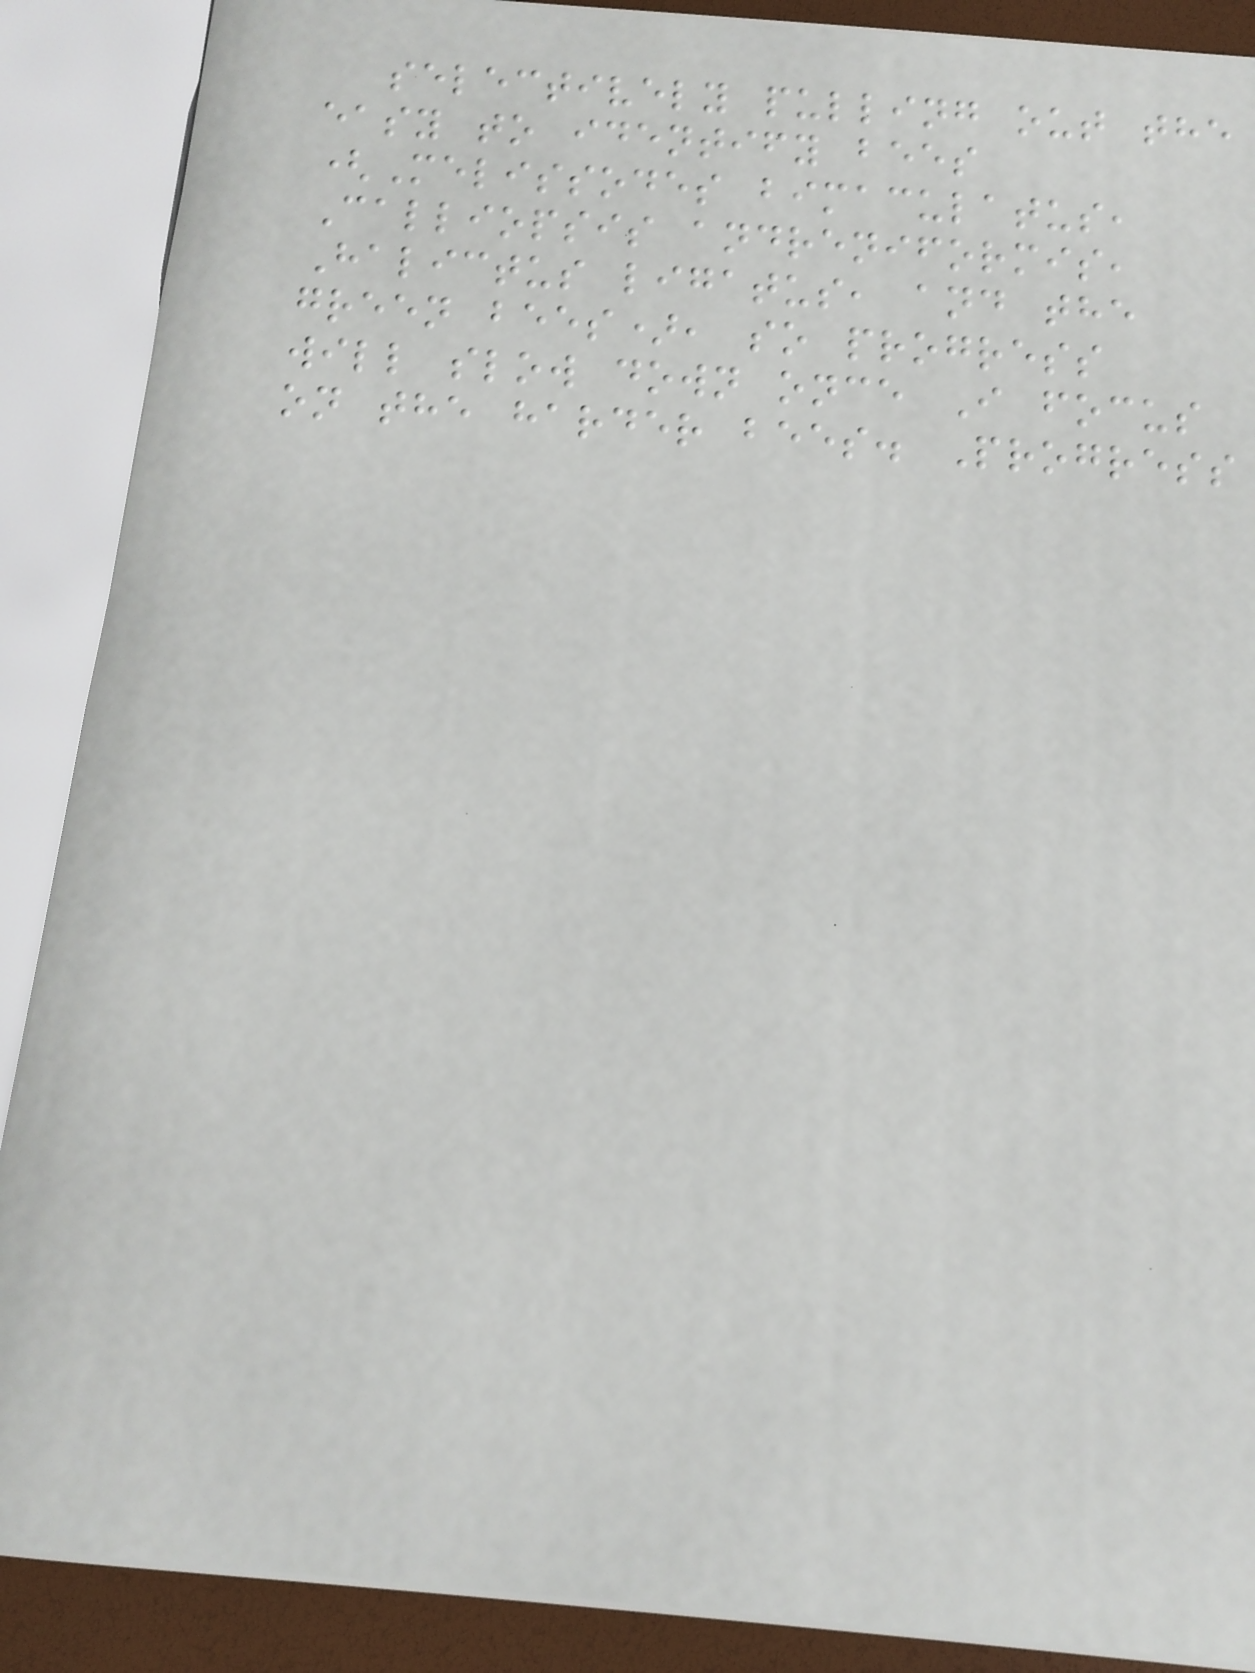selectively pulling out the
easy to identify bees
(Melissodes bimaculatus,
Calliopsis andreniformis,
Halictus ligatus, and the
green bees), so progress
will slow down once I focus
on the harder bees. Progress
